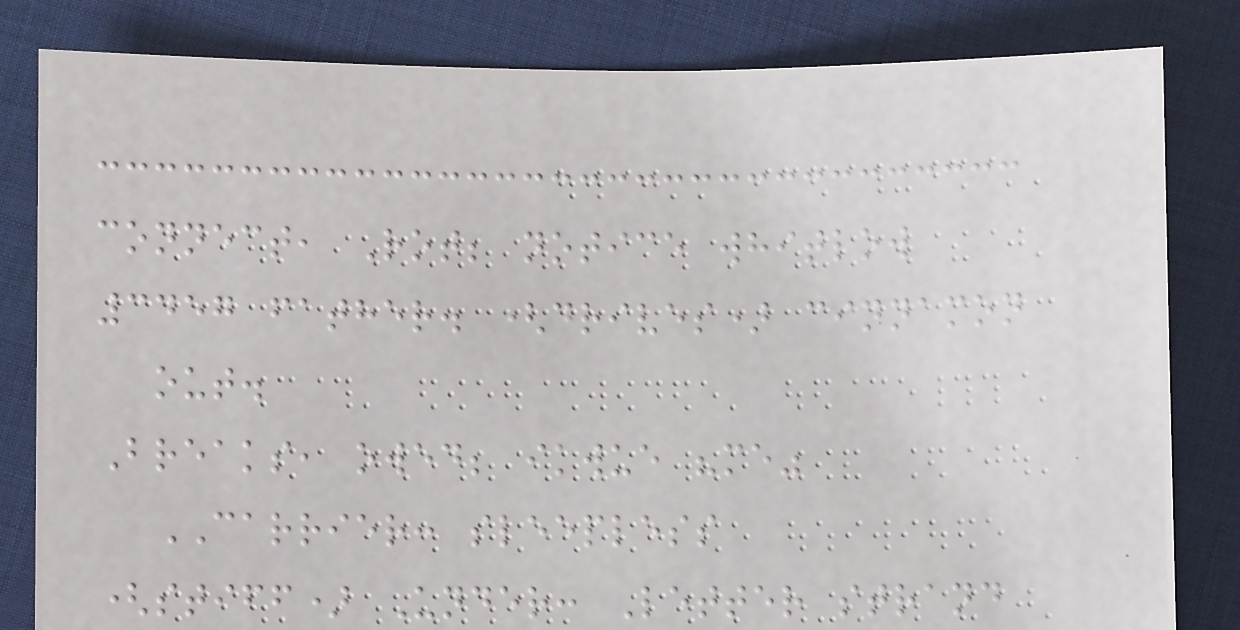connect, Rot; notice whitlow
3457 father. (drives) cinnamon
out.
Breaks, owed; ikwue "me"
CARRIER: sleepless
(stiff) Under: Letter strand
